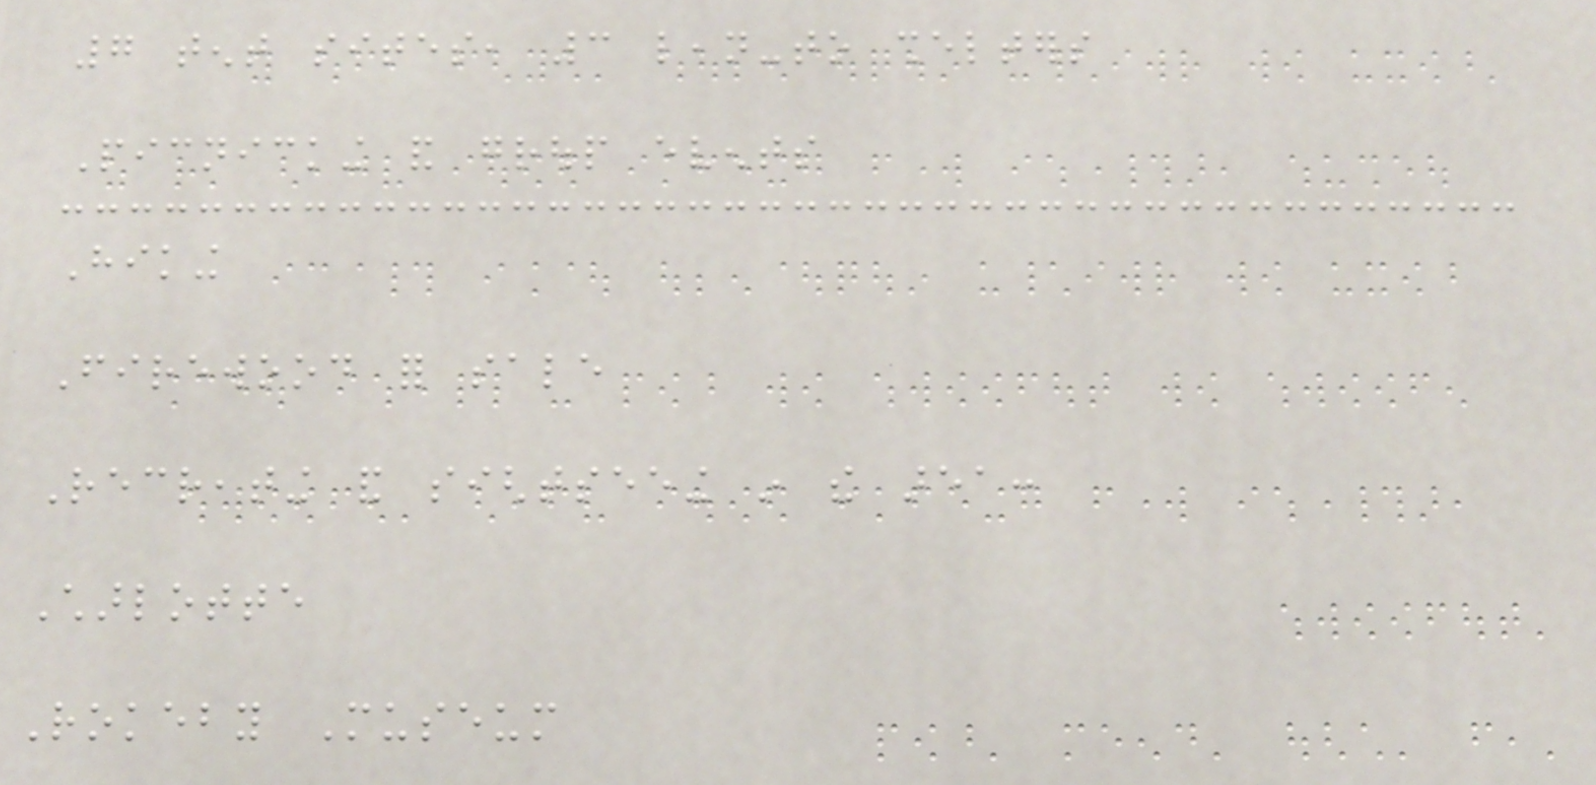7 tent sites, 3 lean-to shelters
Picnicking and group events
Hiking
Firewood for sale
Recreating and sightseeing in the area:
Charlotte
Rokeby Museum
